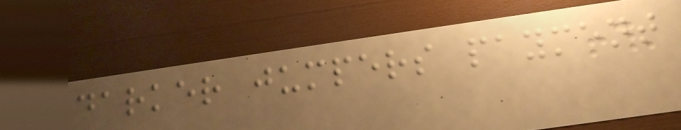darker jumpers payment
